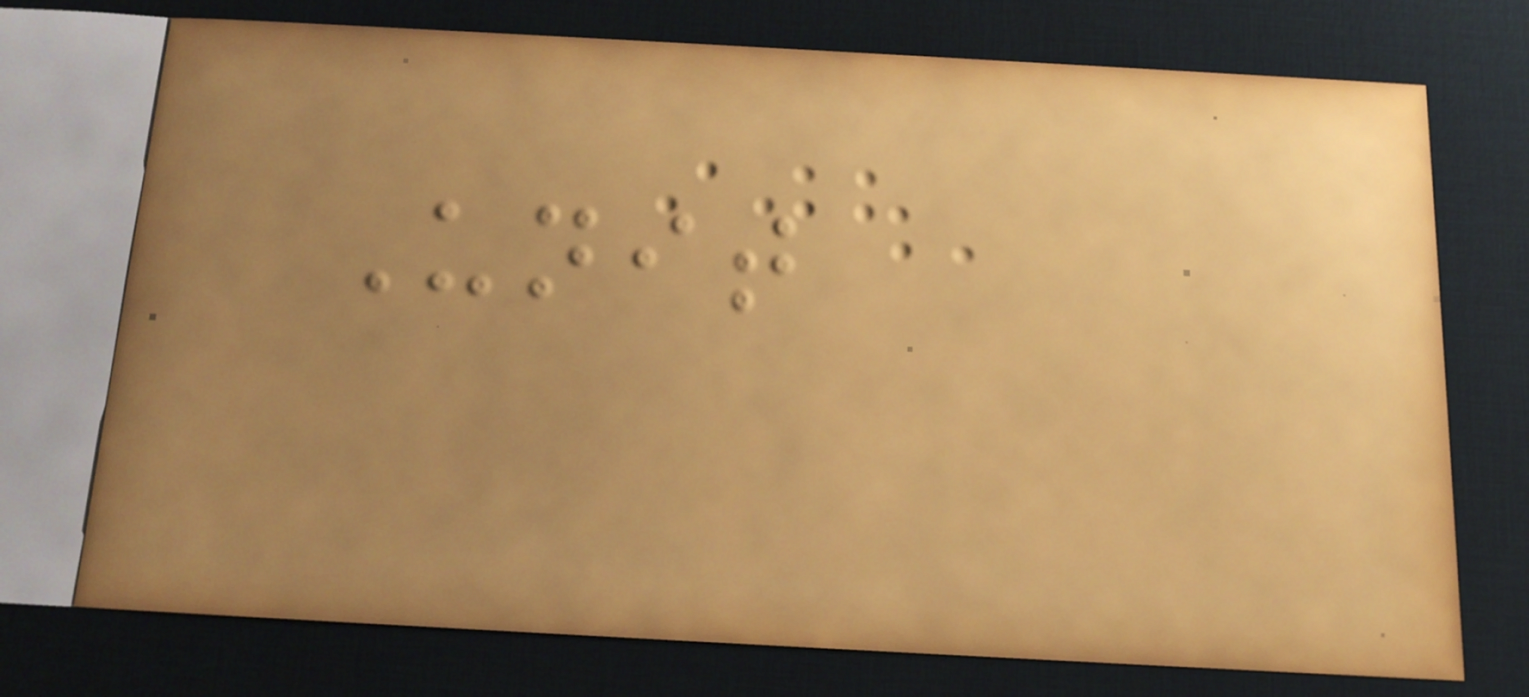Unit
